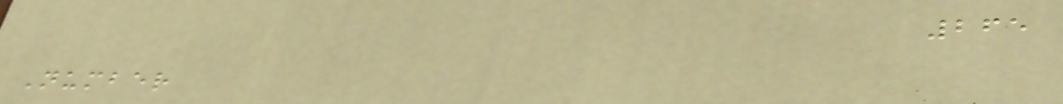265
Number
